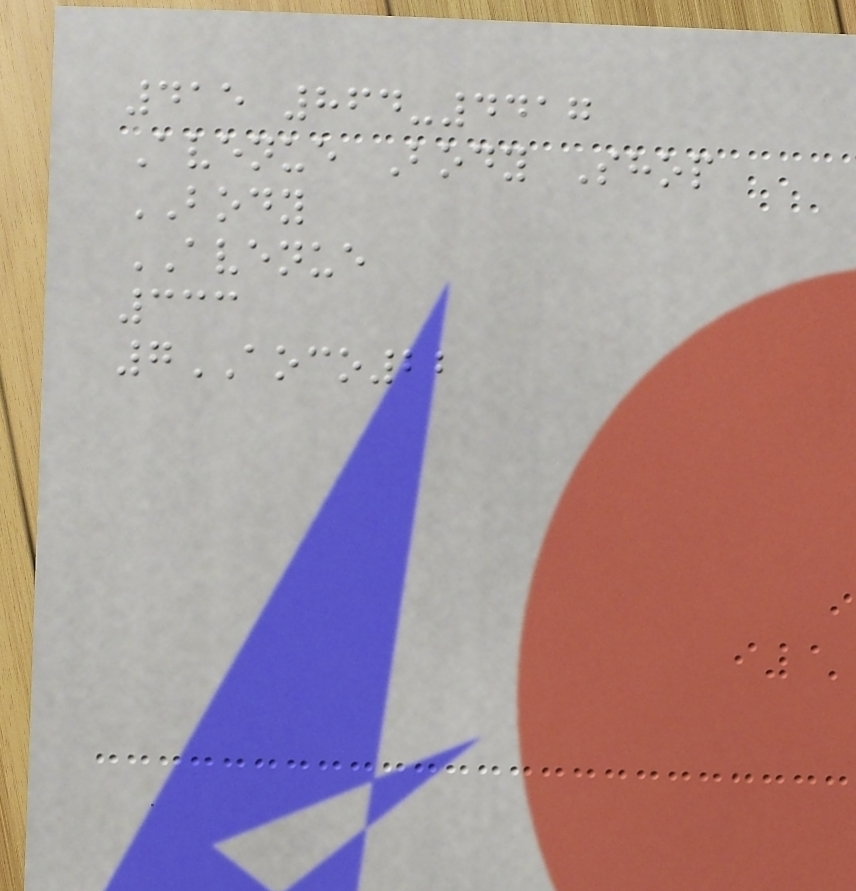415 864-4417
Avenue Body Shop
BODY
AVENUE
333
7AOCO22
